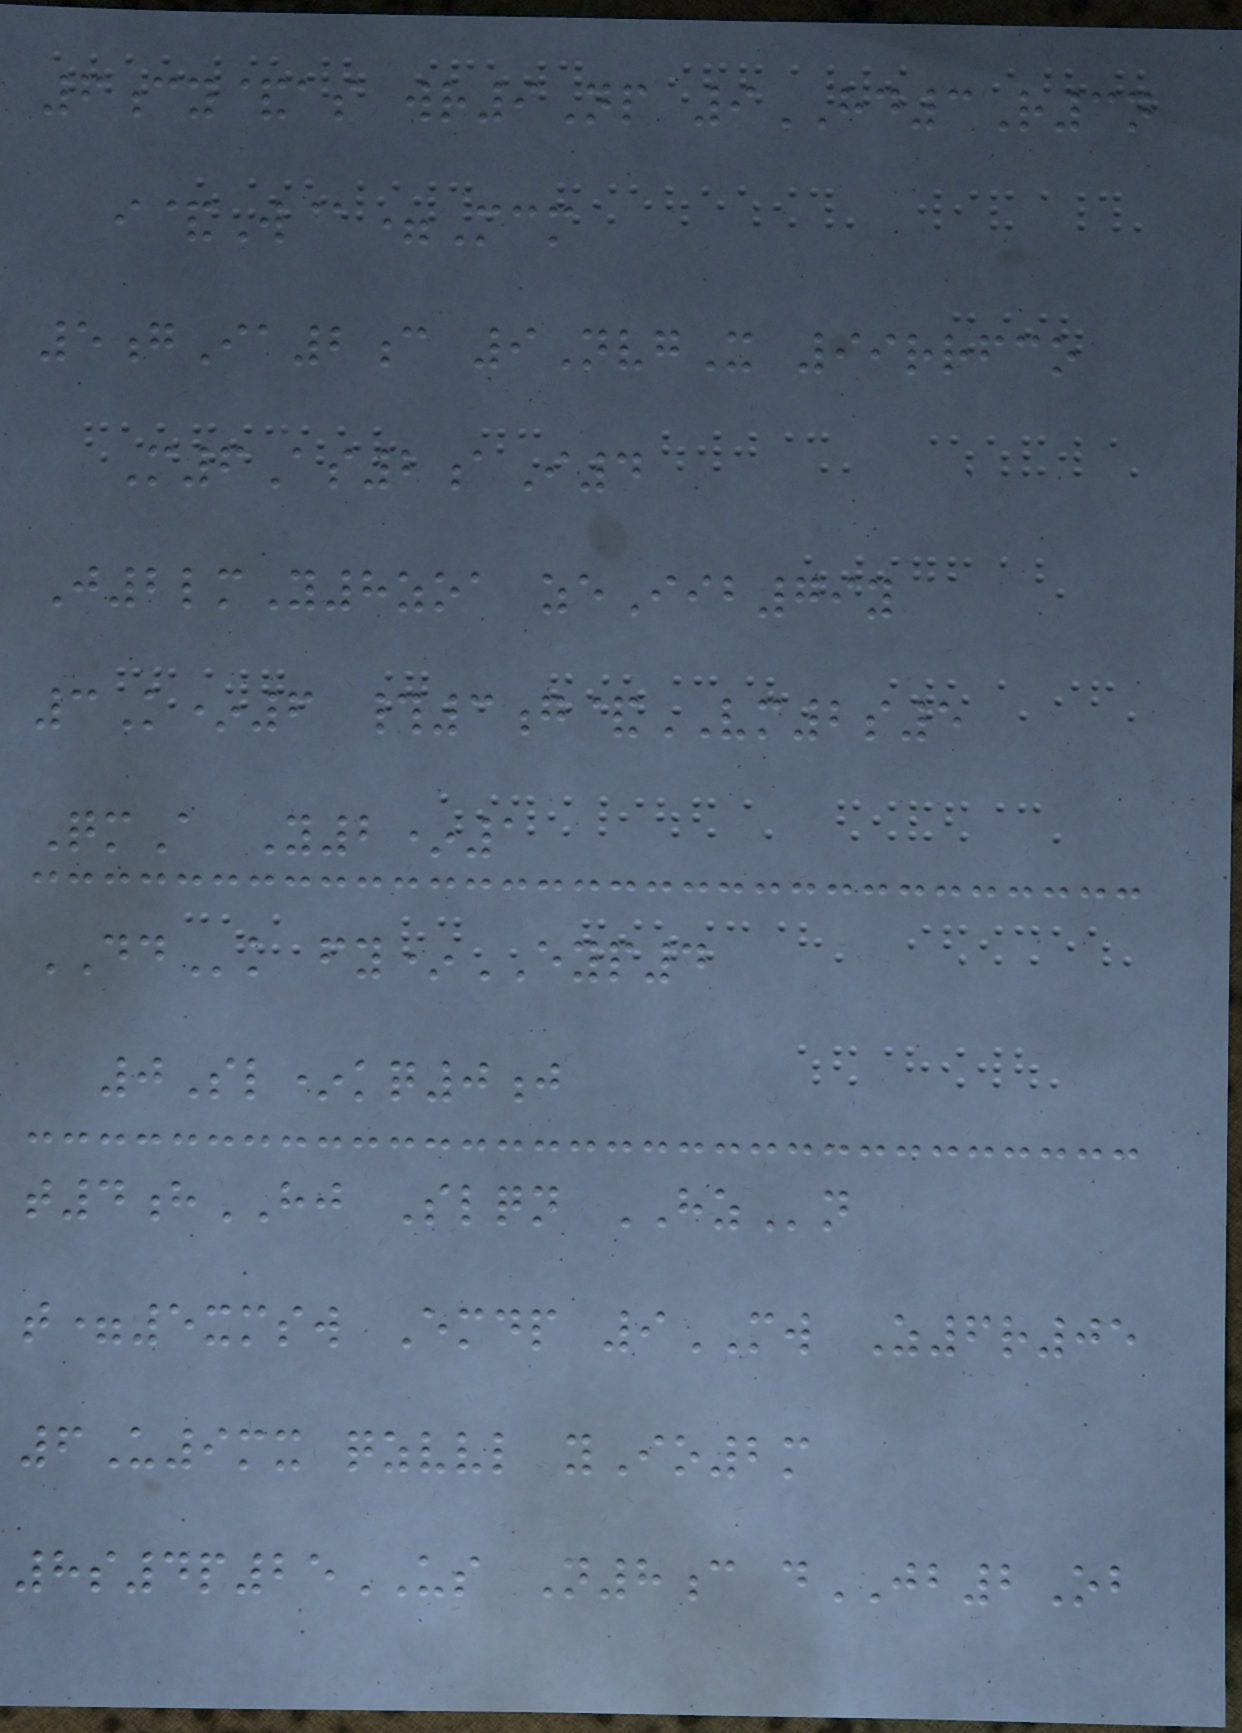6cy&as wr9Np 9HD3R3n
i&W@=Mcm
5gIa2c 9NvgX 99rrfco
M6As2aI4
J2lmY8zoa zeIib79y
3K*6 #3g&VM2s5
QmA Y2*1
DDk fy*EYP4
0Sl*kq0j
t4hHJ Slqn HZn
t=5xmsw Emdp 9MW Z6r05
6U9mx qzvvl yIo2m
8s4p25US N8c dJB2Ob
